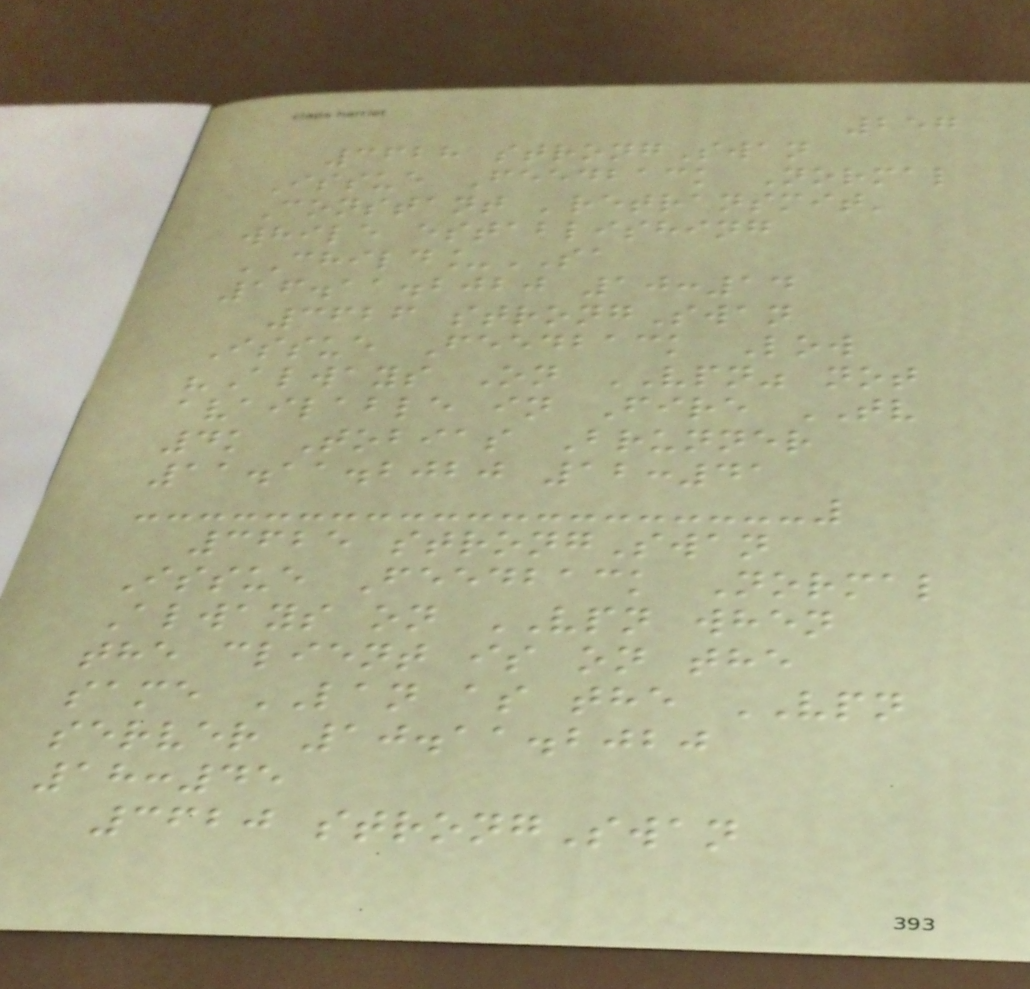257
3628 strongSwan
Issue Feedback Normal
Constant 'retransmit'
while establishing
CHILD_SA
16.11.2020 10:14
3626 strongSwan
Issue Feedback Low
"Always On VPN" not
available in Fire TV
4k Tobias Brunner
11.11.2020 12:41
3625 strongSwan
Issue Feedback Normal
Always on VPN when
the client is on the
same LAN as the VPN
server 10.11.2020
18:45
3620 strongSwan
